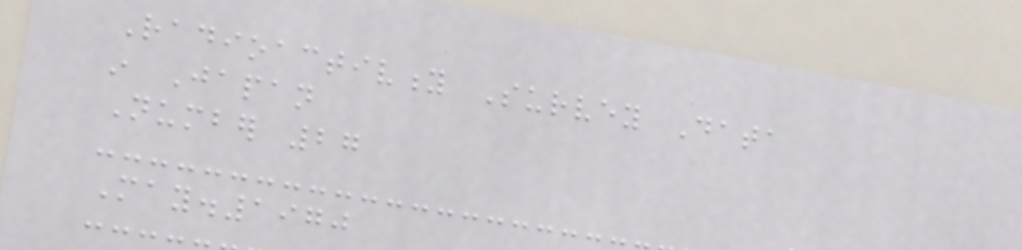Radioactivity Survey Data
in Japan
Number 27
May.1970
